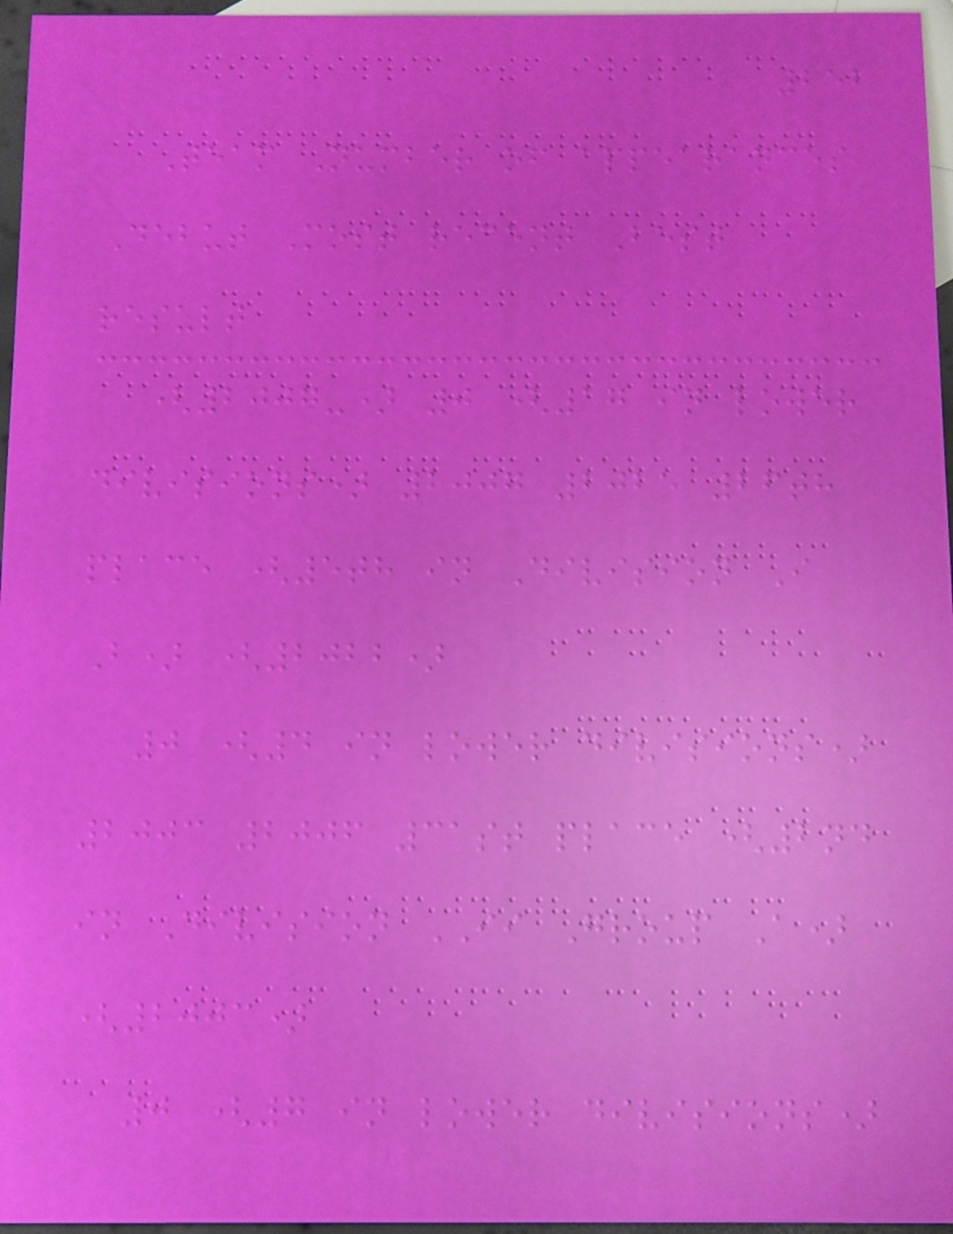252
Team Number of appearances
Debut Most recent Best
result
(2007-) 0 (17 in lower
divisions) 2007 2025 26th
place (5th in Division I
B) (2022)
0 (4 in lower divisions)
2003 2006 31st place (2nd
in Division II Group A)
(2003)
0 (7 in lower divisions)
